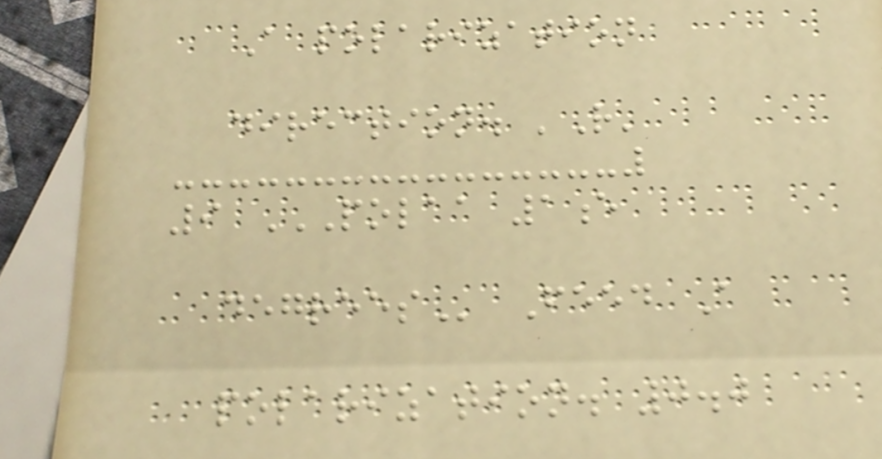A polarization
direction. 'R'
9 POLAA 1E
DEGREES Feed A
polarization. 0.0
